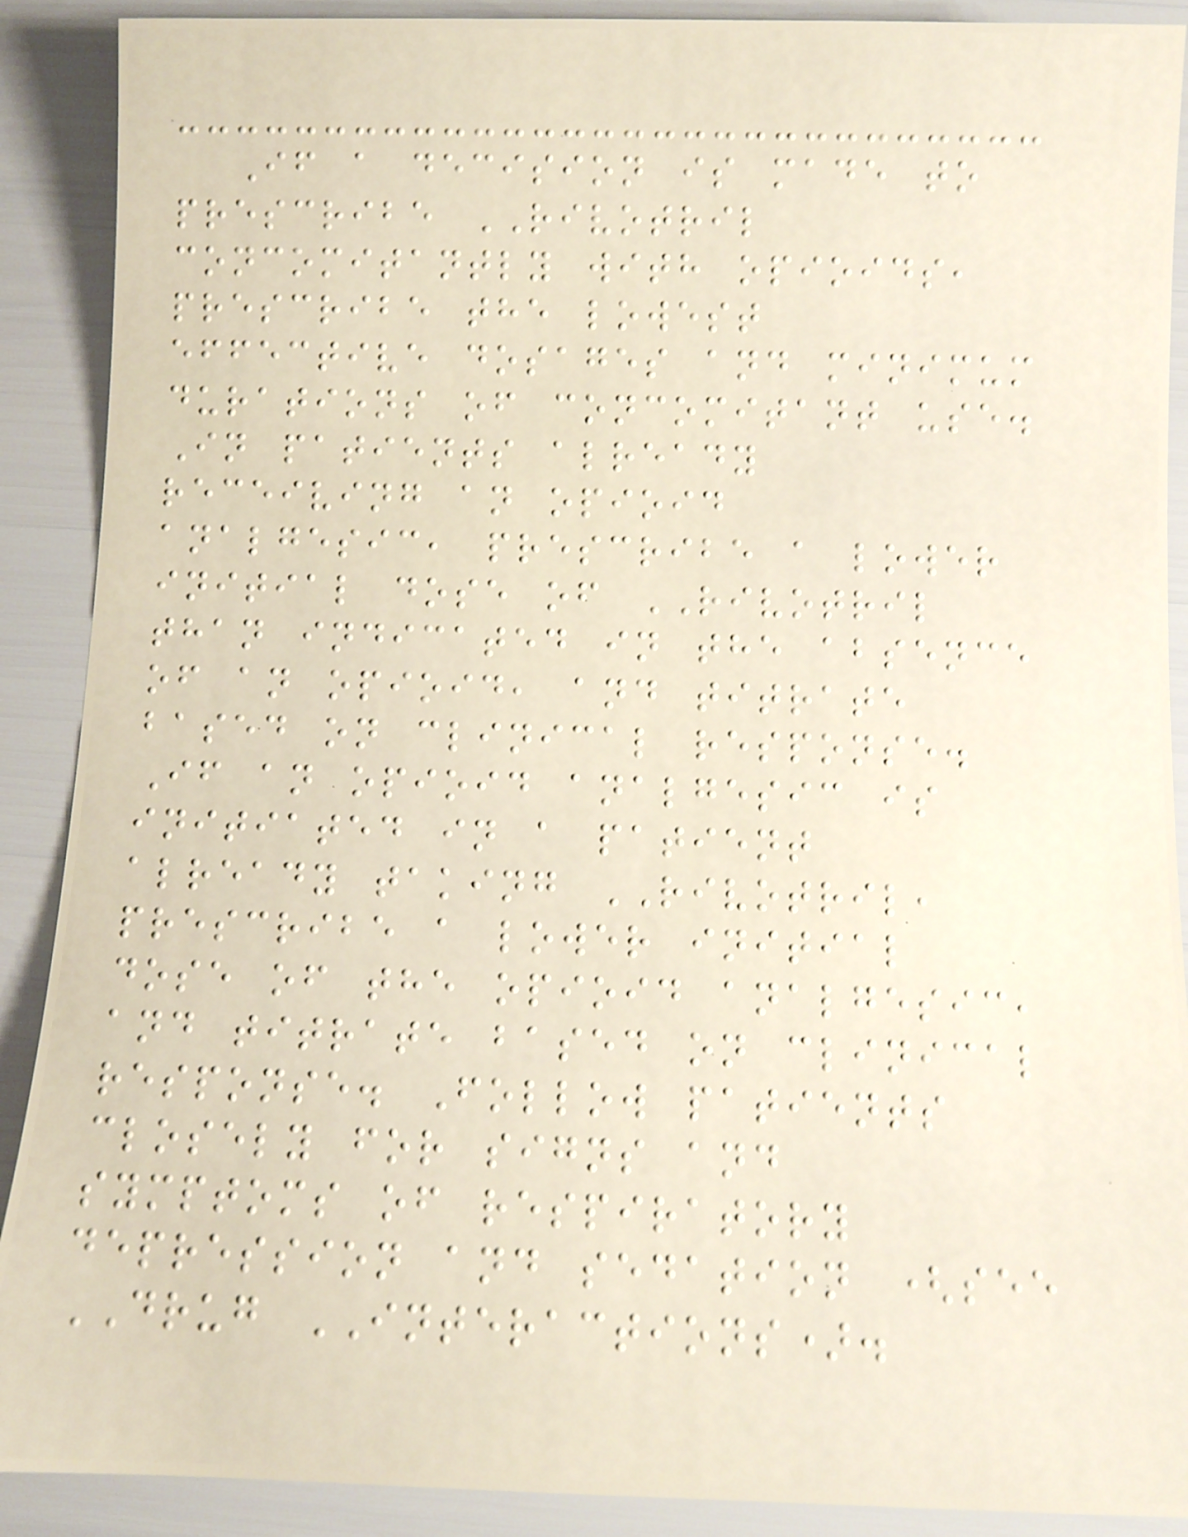If a decision is made to
prescribe RIVOTRIL
concomitantly with opioids,
prescribe the lowest
effective dosages and minimum
durations of concomitant use.
In patients already
receiving an opioid
analgesic, prescribe a lower
initial dose of RIVOTRIL
than indicated in the absence
of an opioid, and titrate
based on clinical response.
If an opioid analgesic is
initiated in a patient
already taking RIVOTRIL,
prescribe a lower initial
dose of the opioid analgesic,
and titrate based on clinical
response. Follow patients
closely for signs and
symptoms of respiratory
depression and sedation (see
DRUG INTERACTIONS).
